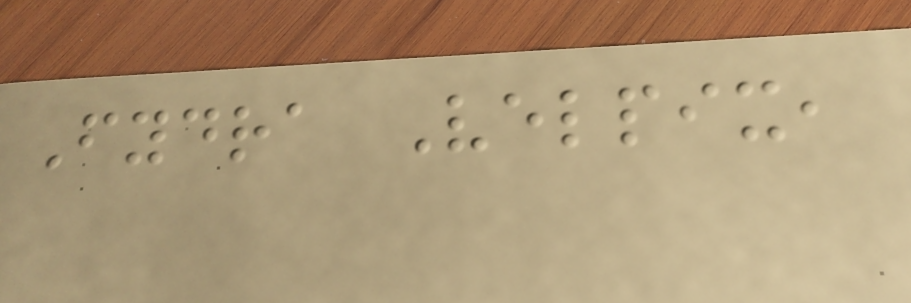Fydra Velpix,
